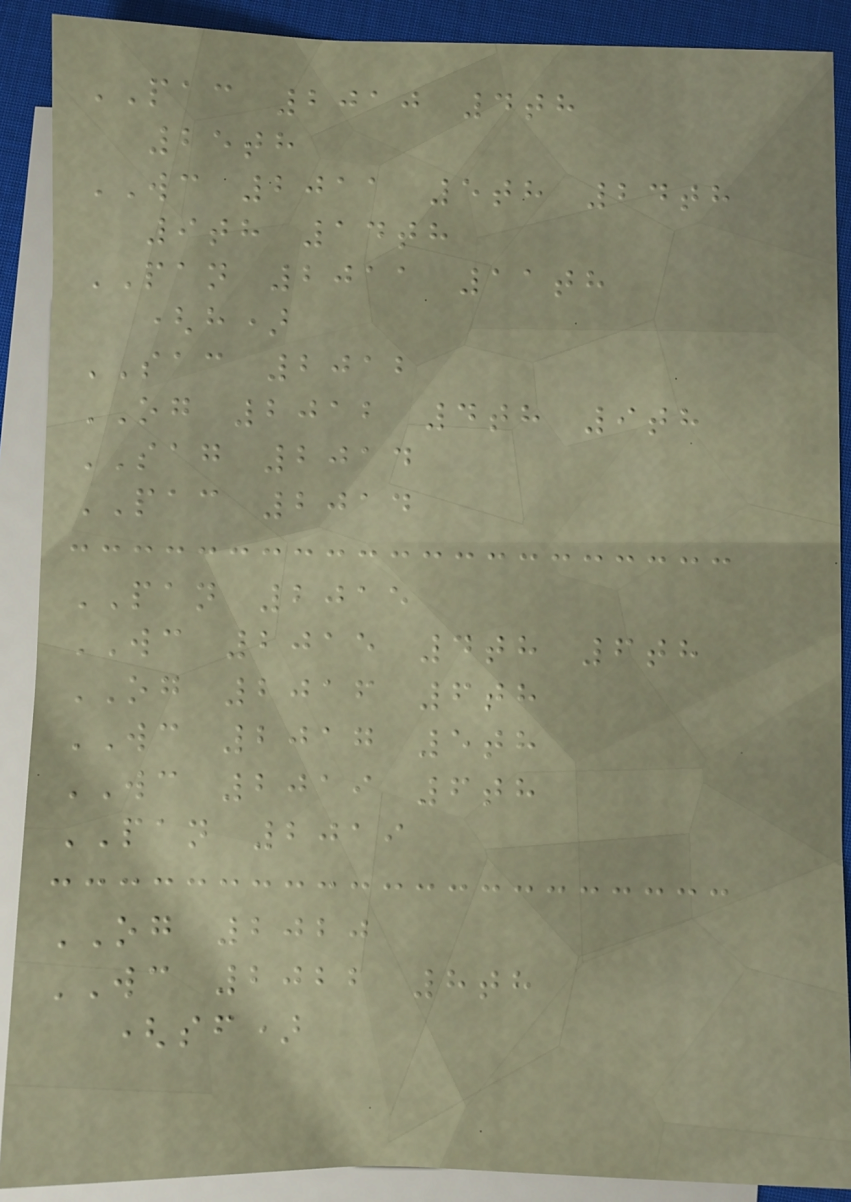PAC 2010 4th
25th
WC 2011 5th 24th
9th 14th
PAN 2011 11th
(h)
SAC 2012
OG 2012 4th 9th
SAG 2014
PAC 2014
PAN 2015
WC 2015 4th 6th
OG 2016 6th
WC 2017 5th
WC 2019 6th
PAN 2019
OG 2020
WC 2022 8th
(sf)
